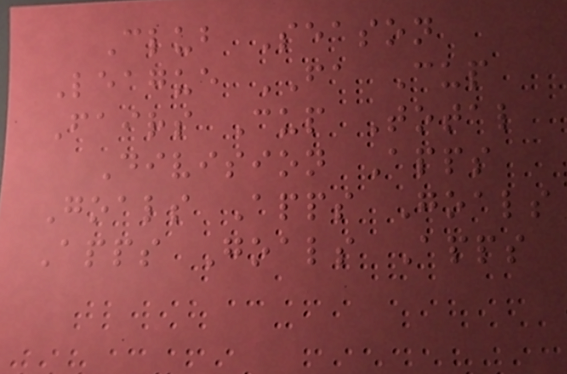Club Season
League FA Cup
Fairs Cup Total
Division Apps
Goals Apps Goals
Apps Goals Apps
